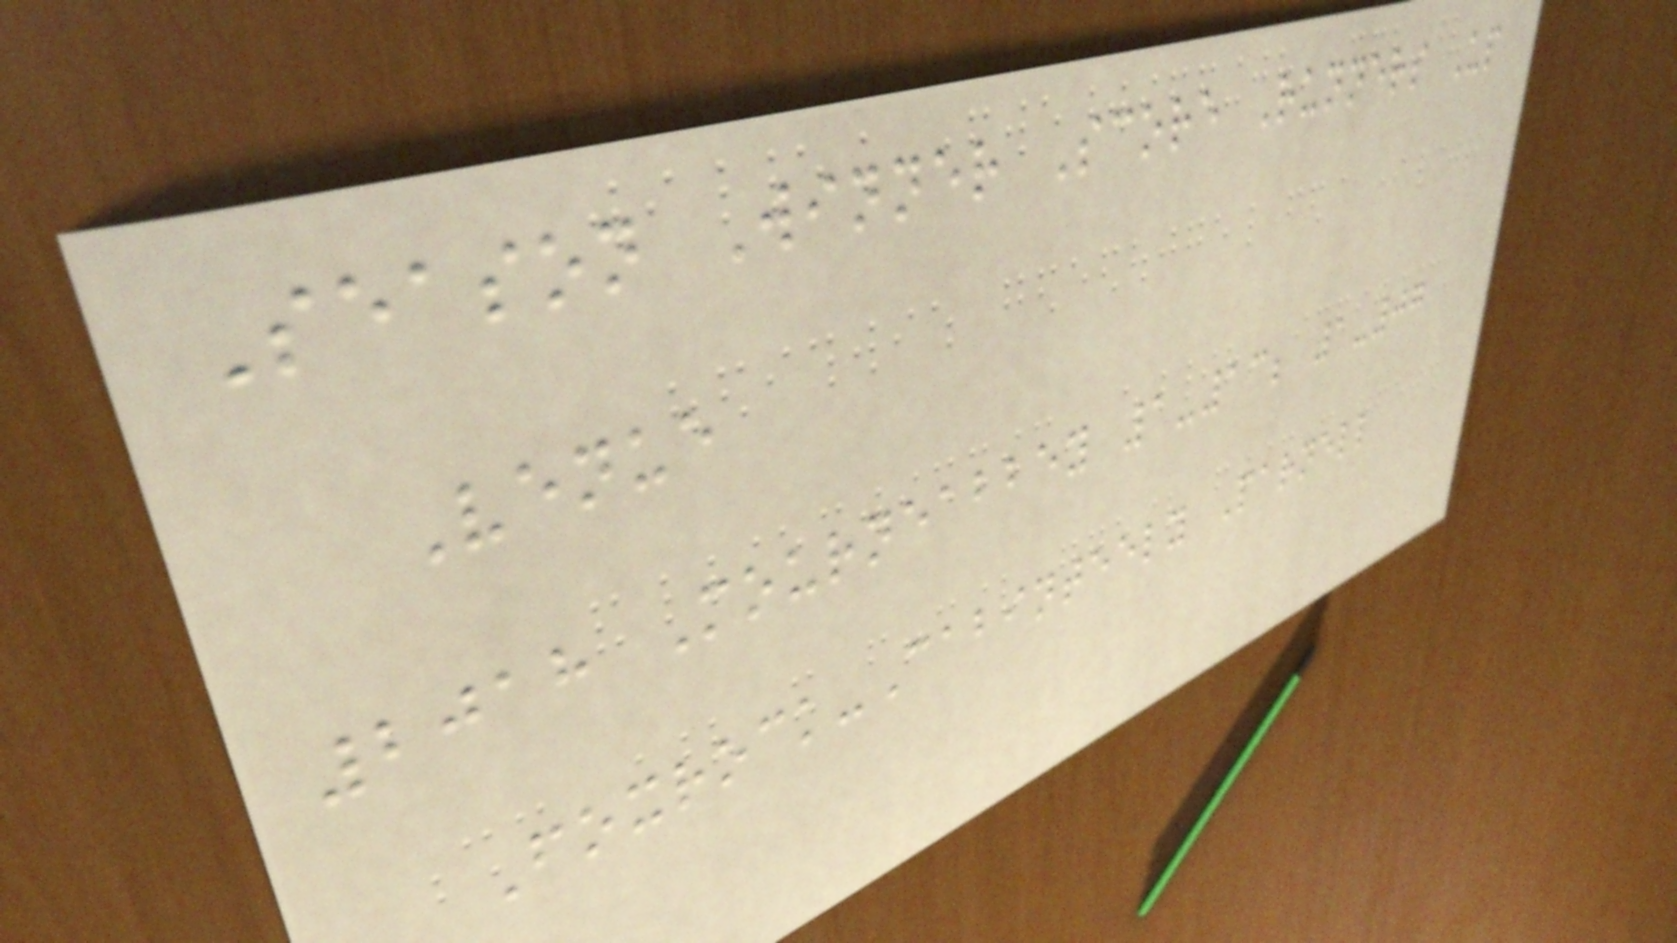Season Winner Score Runners Up
Venue
2018 Mourneabbey 1-13; 1-07
Foxrock-Cabinteely Parnell
